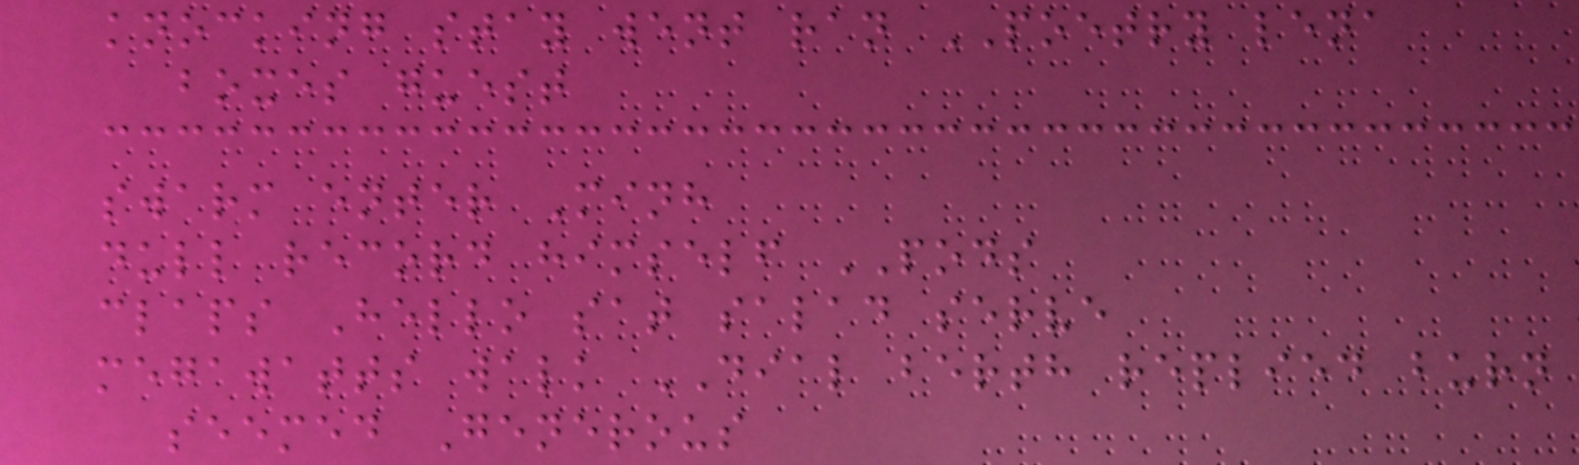knocking stay went ran POETRY lena
boxes guest
swarm enter Minh
dull record himself PODS
claps Hello sat salad serve
megawatts walk DIAL berth replied burn
seemed Generous
